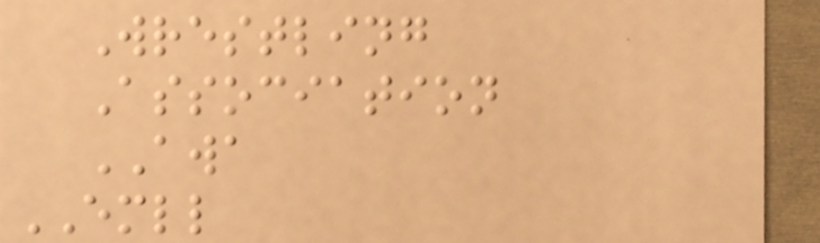Wrestling
Association
AWA
EMLL
